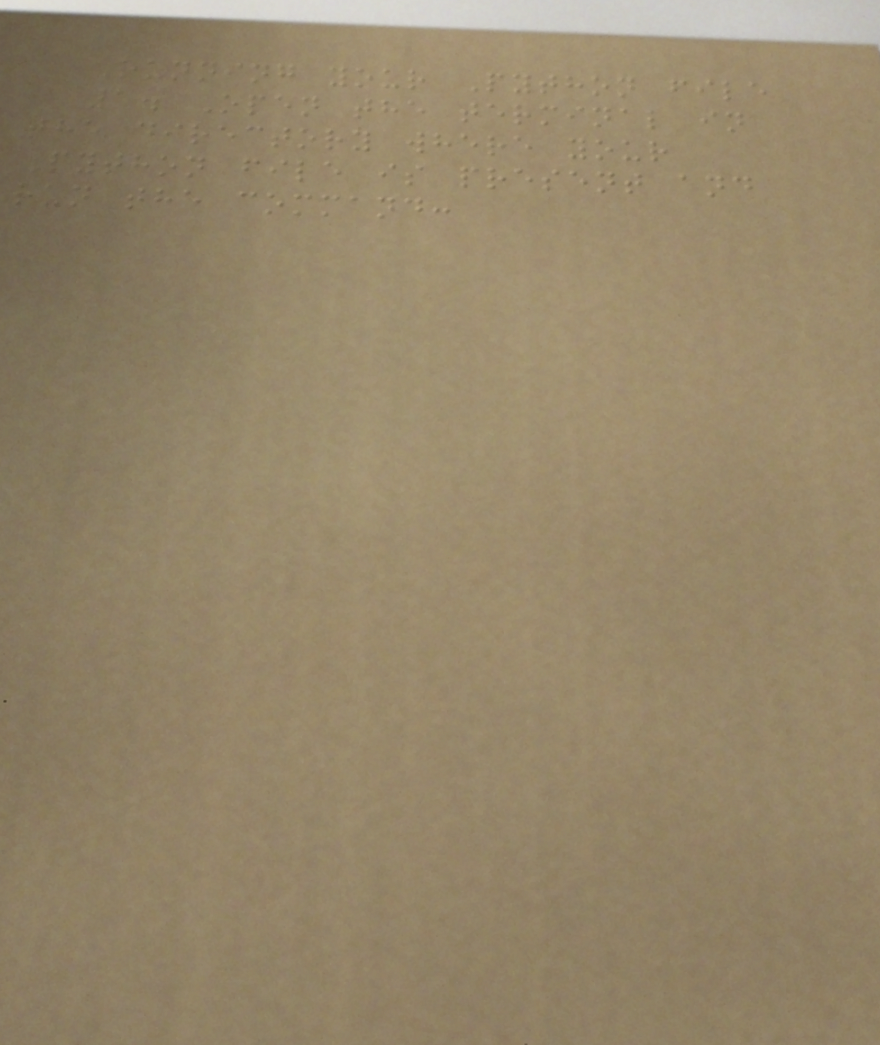Running your Python file
1. Open the terminal in
the directory where your
Python file is present and
run the command:
